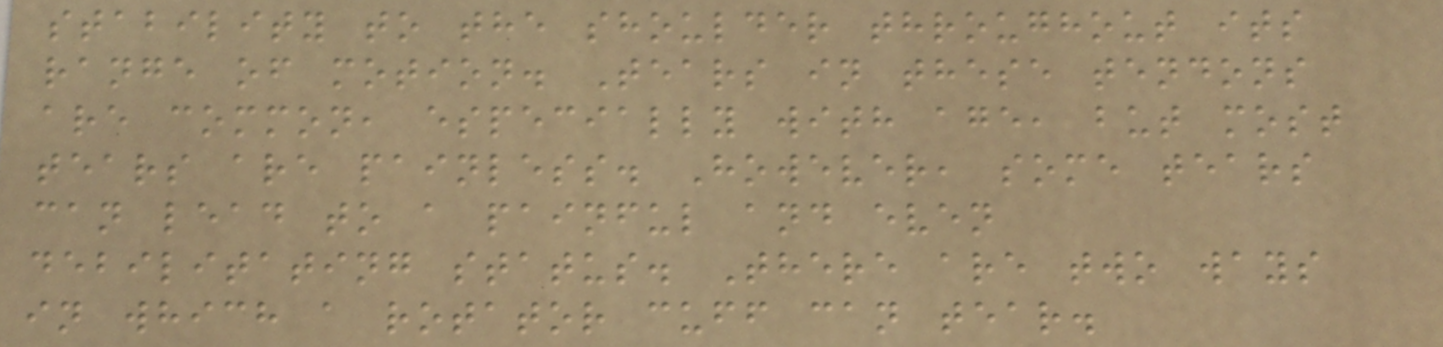stability to the shoulder throughout its
range of motion. Tears in these tendons
are common, especially with age, but most
tears are painless. However, some tears
can lead to a painful and even
debilitating status. There are two ways
in which a rotator cuff can tear.
